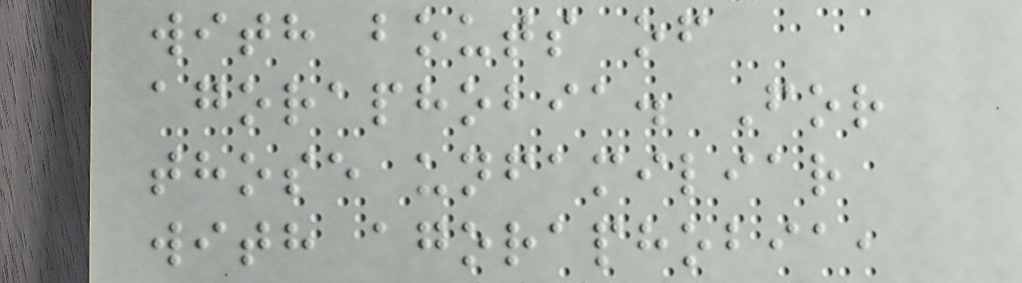with bouts of
agoraphobia. For
those unfamiliar
with agoraphobia,
